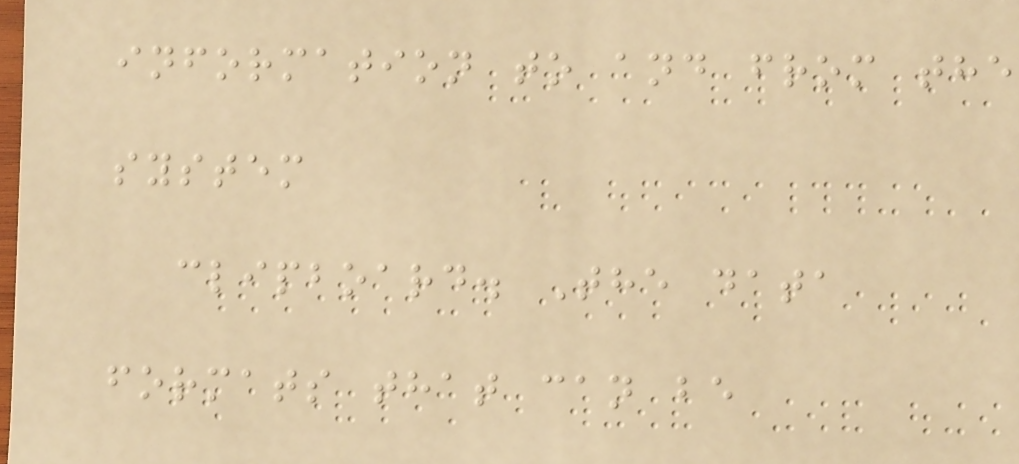information to and from the
system
clipboard. The data
formats that can be
